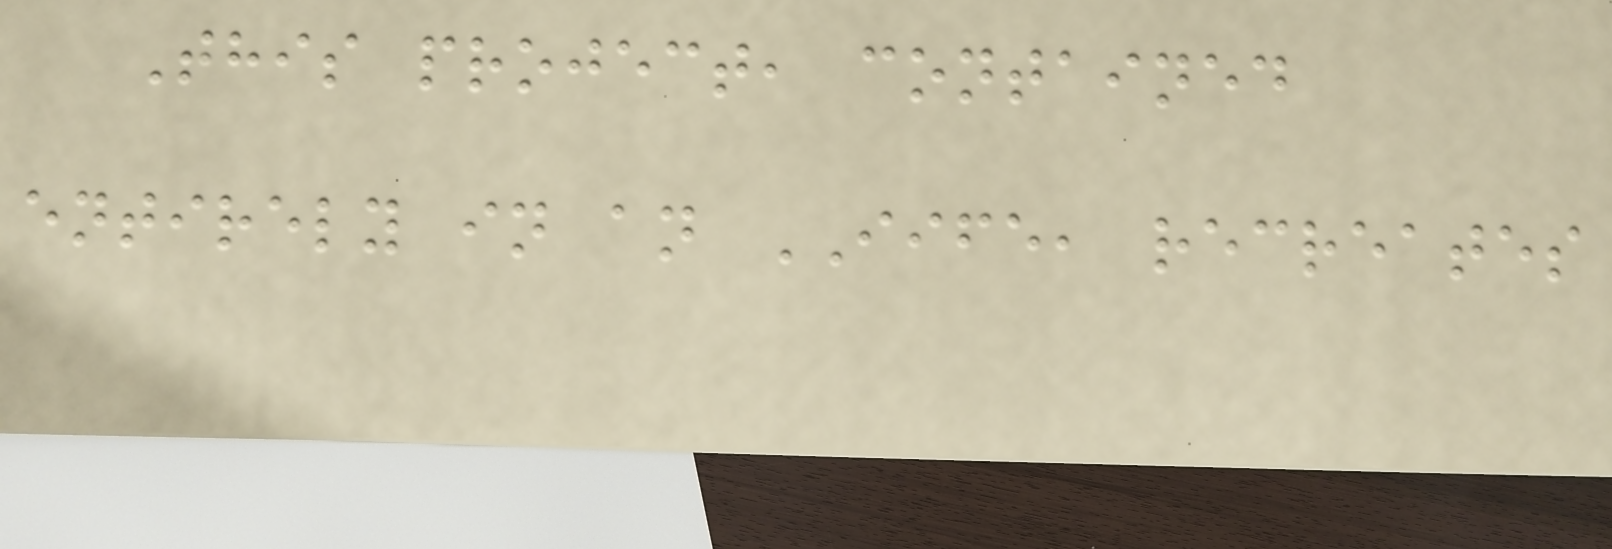This project, contained
entirely in an IIFE, recreates
